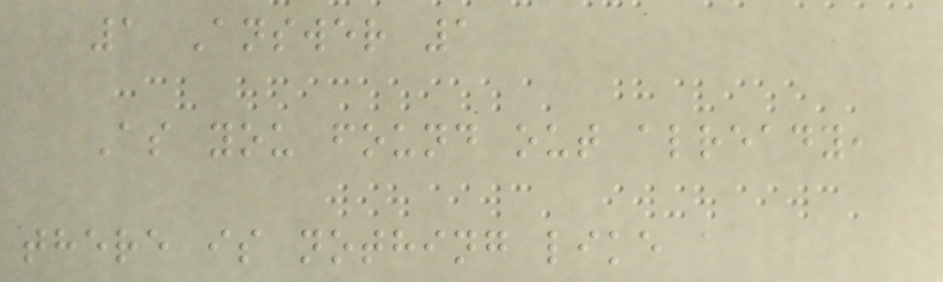1 Answer 1
As you found out already,
there is nothing like a
